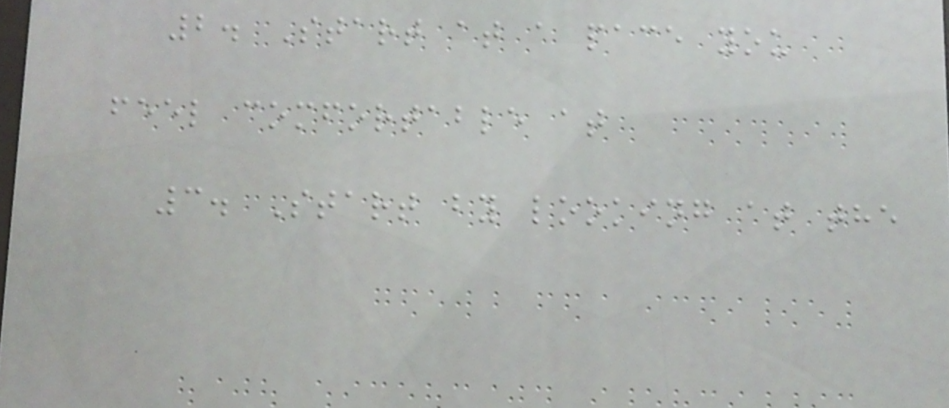2. Start at a pace you
feel comfortable at
3. Start by looking at the
